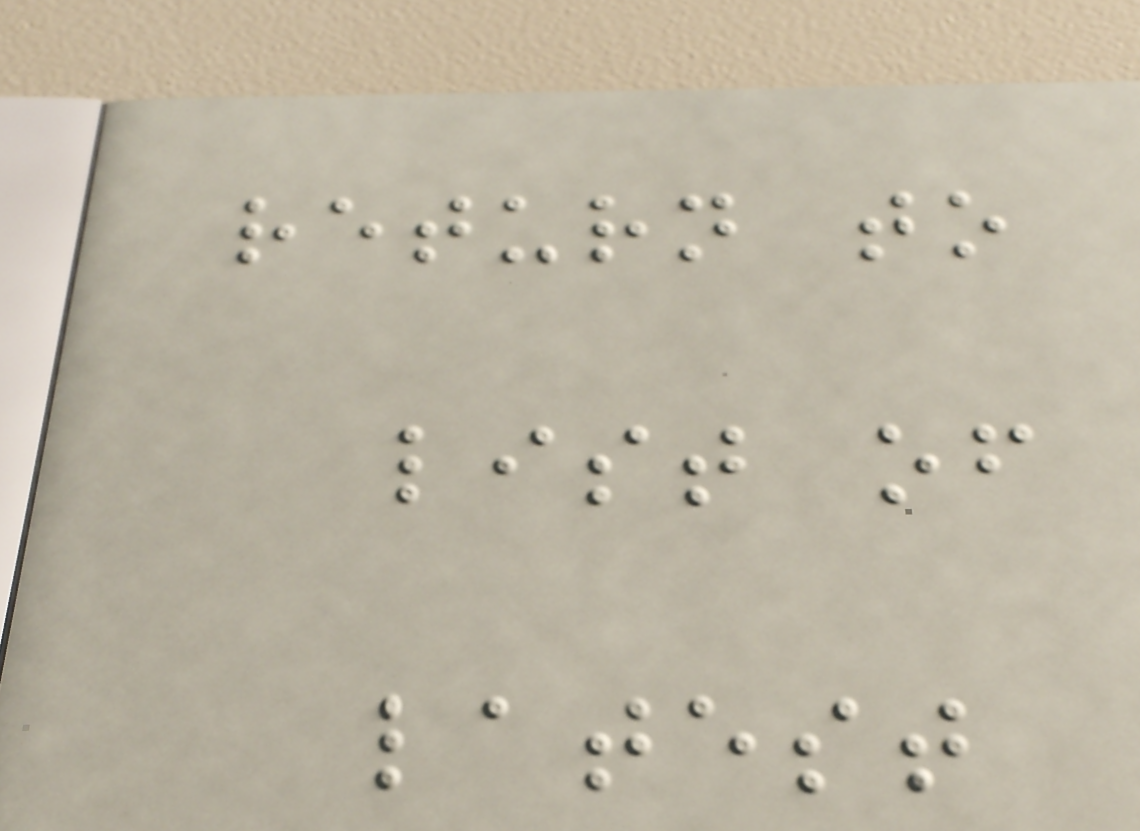return to
list of
latest
